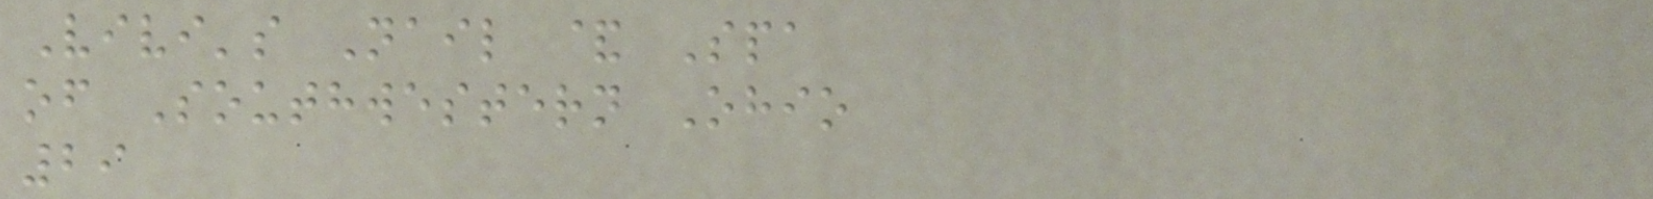Vivi's Nail & Spa
of Southwestern Ohio
29
